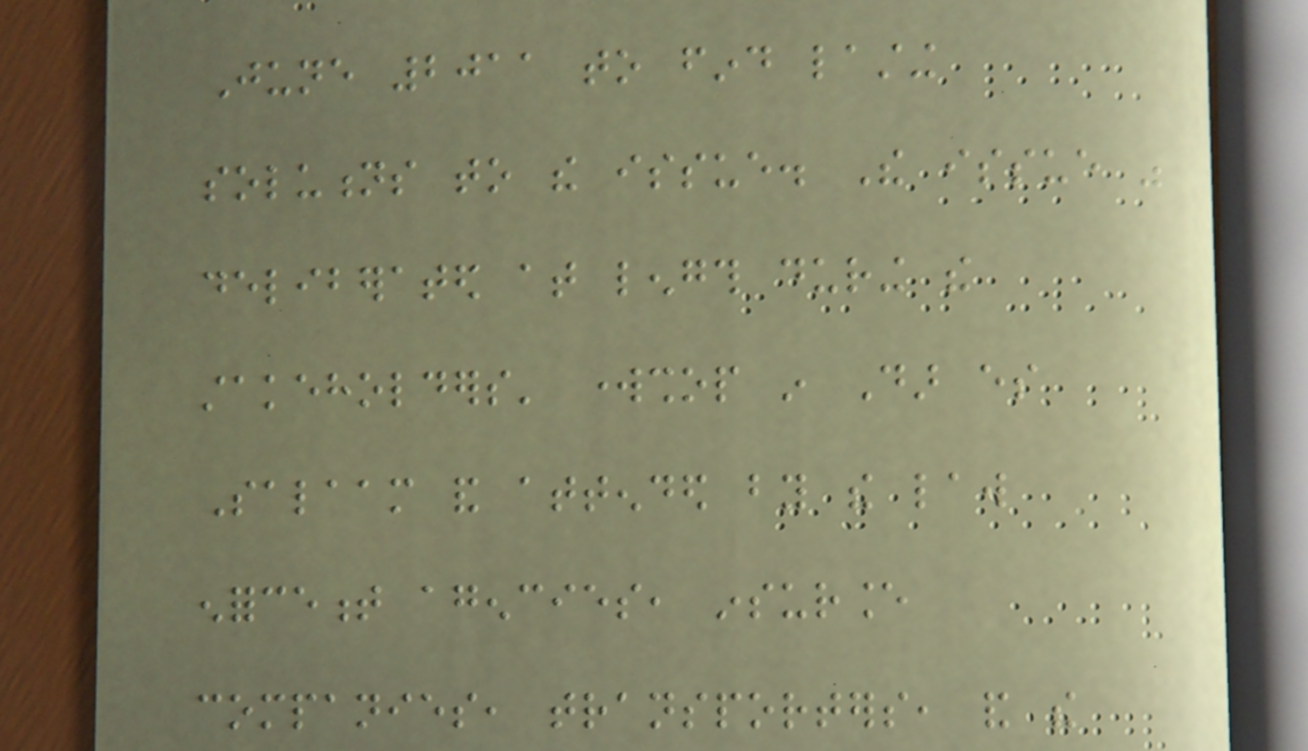June 2011 to find lasting
solutions to the issue. The issue was
deliberated at length during the
stakeholders' workshop in Dar es
Salaam and attended by the law
enforcement agencies, insurance
companies, transporters, and the
